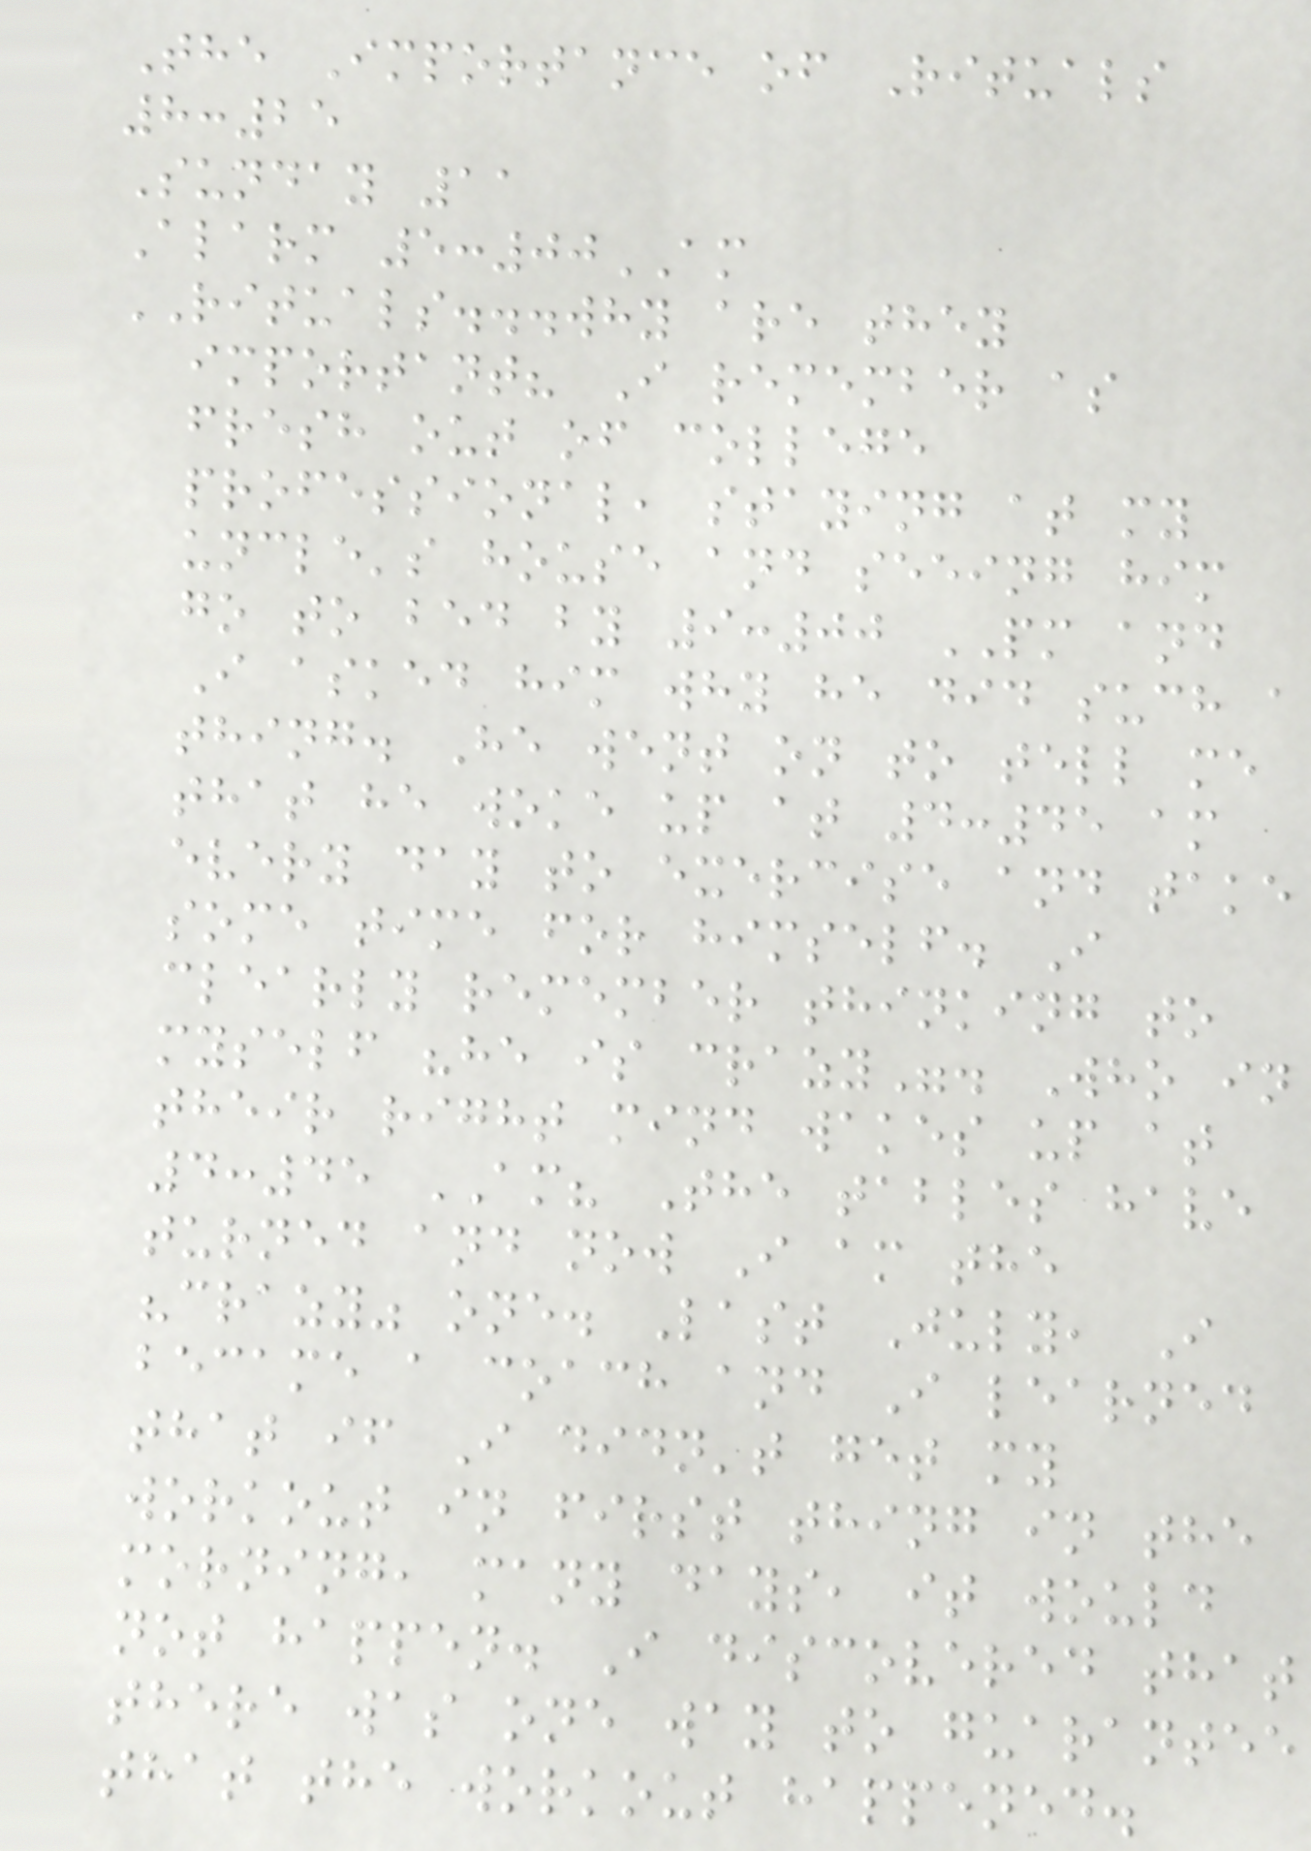The Importance of Rituals
8:25
Sunday 11
Alarm 5:00AM
RITUALS...why are they
important? I remember as
fresh out of college
professional, staying at my
uncle's house and seeing him
go to bed by 9:00 PM and
I asked him why he did such a
thing. He went on to tell me
that he woke up at 4:45 am
every day to exercise and take
some time for himself. I
clearly remember thinking to
myself "he is crazy". Who in
their right mind wakes up at
4:45 AM? The tables have
turned and now I am the
"crazy" one. Last July, I
became a coach and I learned
that if I didn't get my
workout in first thing in the
morning, many days, it would
not happen. I discovered that
there was one way to guarantee
that the workout happened.
